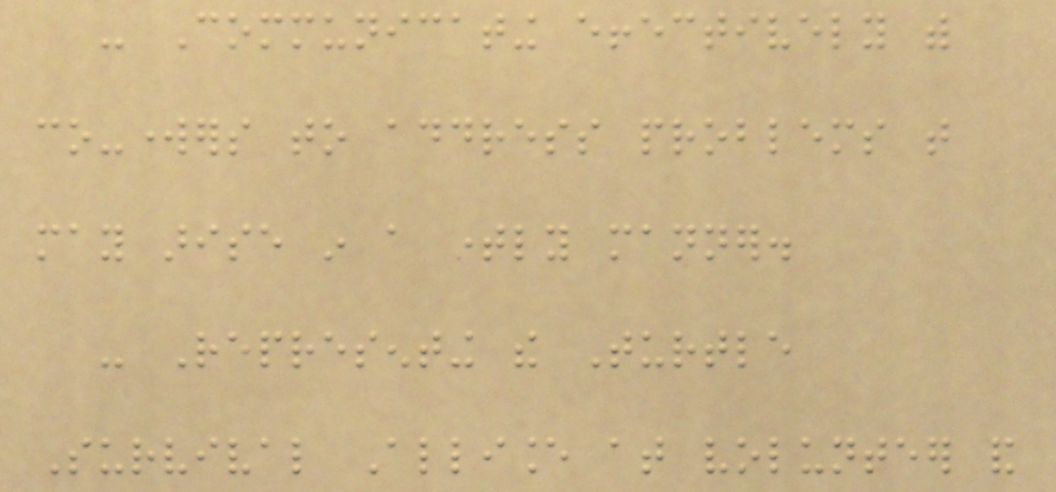- Communicating effectively with
co-workers to address problems that
may arise in a timely manner.
- Representing the Turtle
Survival Alliance at volunteer and
